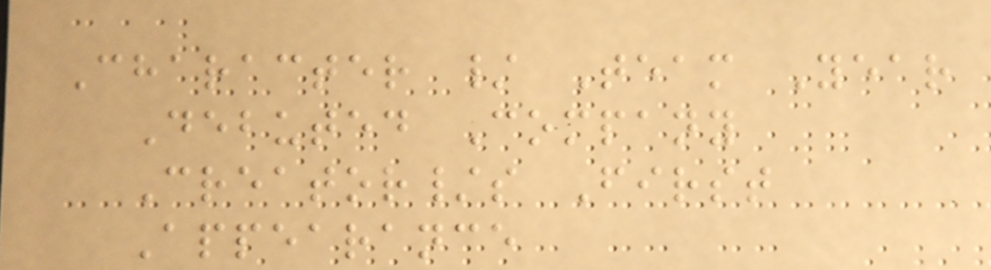Character / Team Year
Debuted Company
Creator/s First
Appearance
